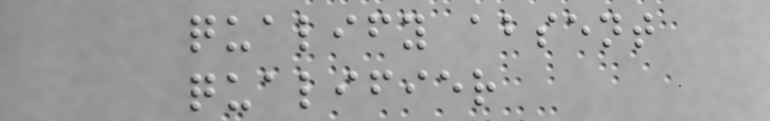qualify absent
qualifier
